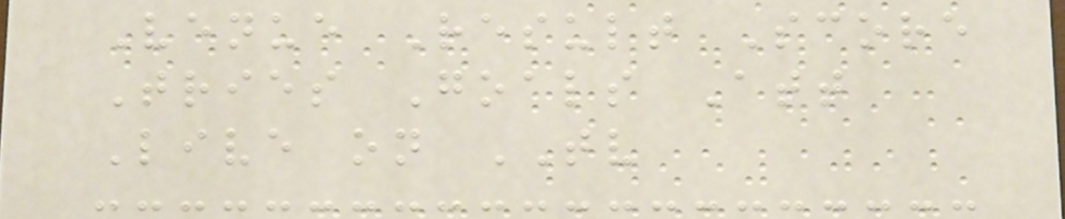Venue Result Score
Tries Goals Att
Live on TV
